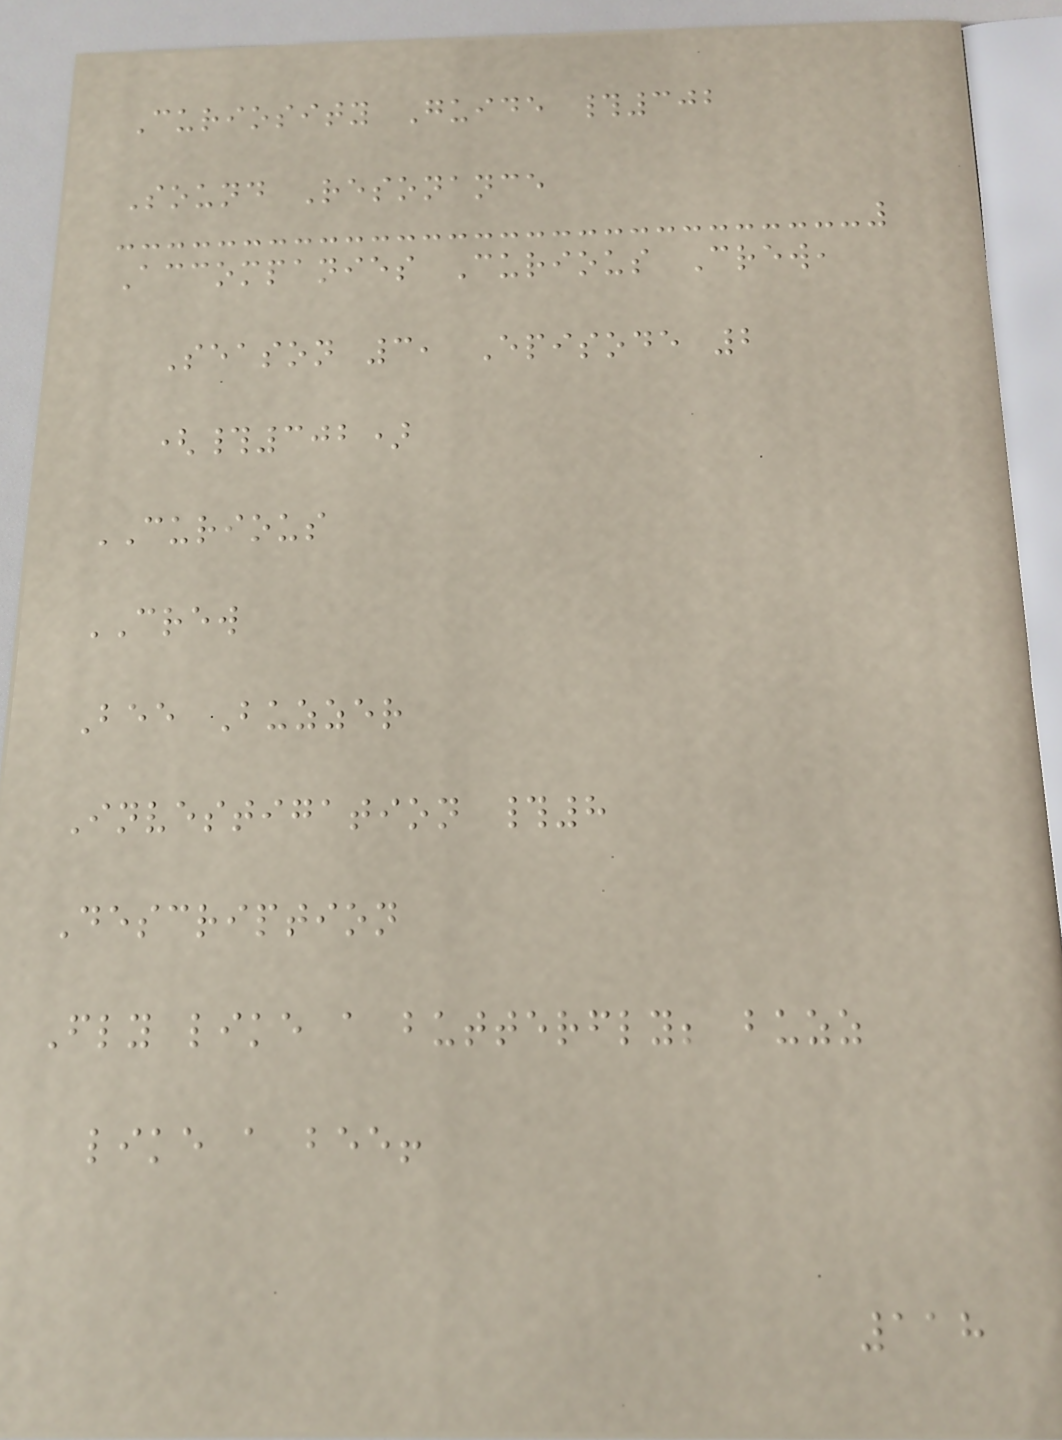Curiosity Guide #302
Sound Resonance
Accompanies Curious Crew,
Season 3, Episode 2
(#302)
CURIOUS
CREW
Bee Buzzer
Investigation #8
Description
Fly like a butterfly; buzz
like a bee!
118
